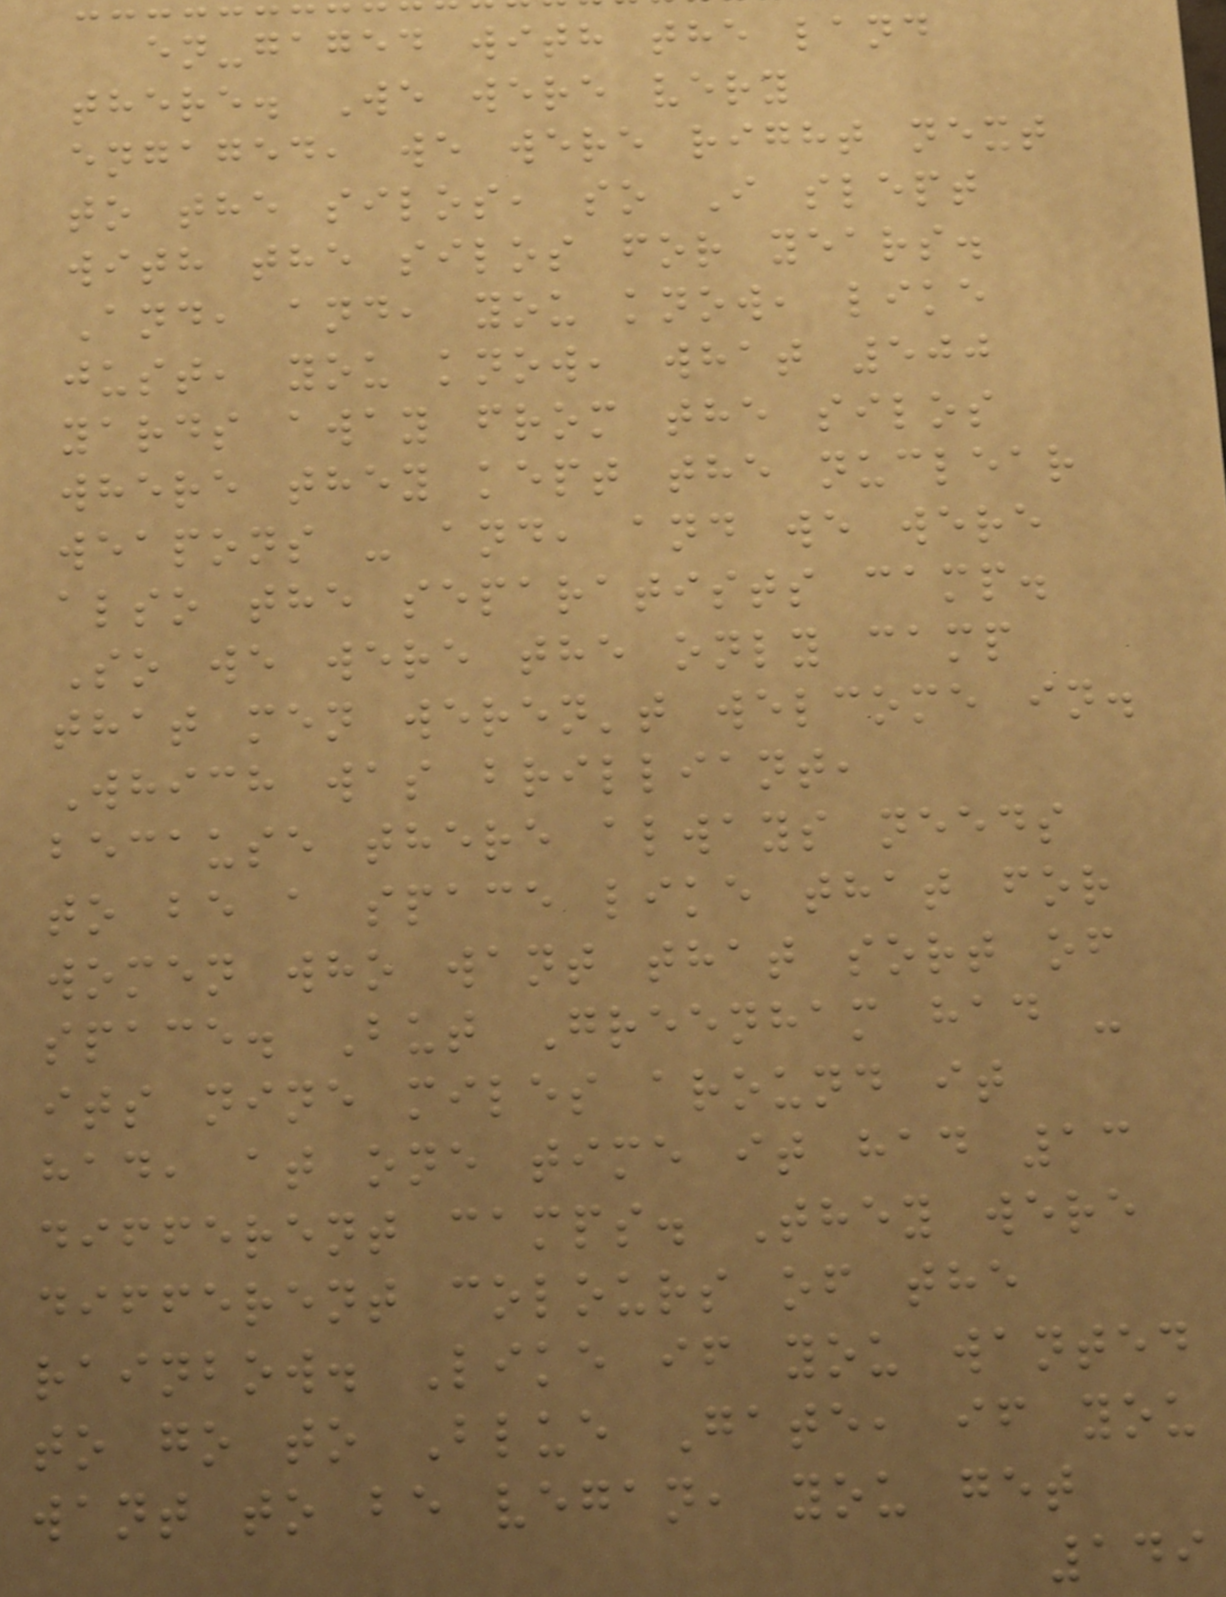en-gaged with the land
there. We were very
engaged, we were right next
to the silos, so I slept
with the silos for years.
And, and, you know, like
just, you know, what 500
yards away from the silos
where they kept the nuclear
weapons - and, and we were
also the separatists camp.
So we were the only camp
that men weren't welcome in.
Which was brilliant,
because there always needs
to be a space like that for
women who want that sort of
space. But Greenham had -
its nine miles around it
had, at one time it had 13
different camps. They were
different colours of the
rainbow. Like if you wanted
to go to Blue Gate, if you
want to be vegan, you get
149
